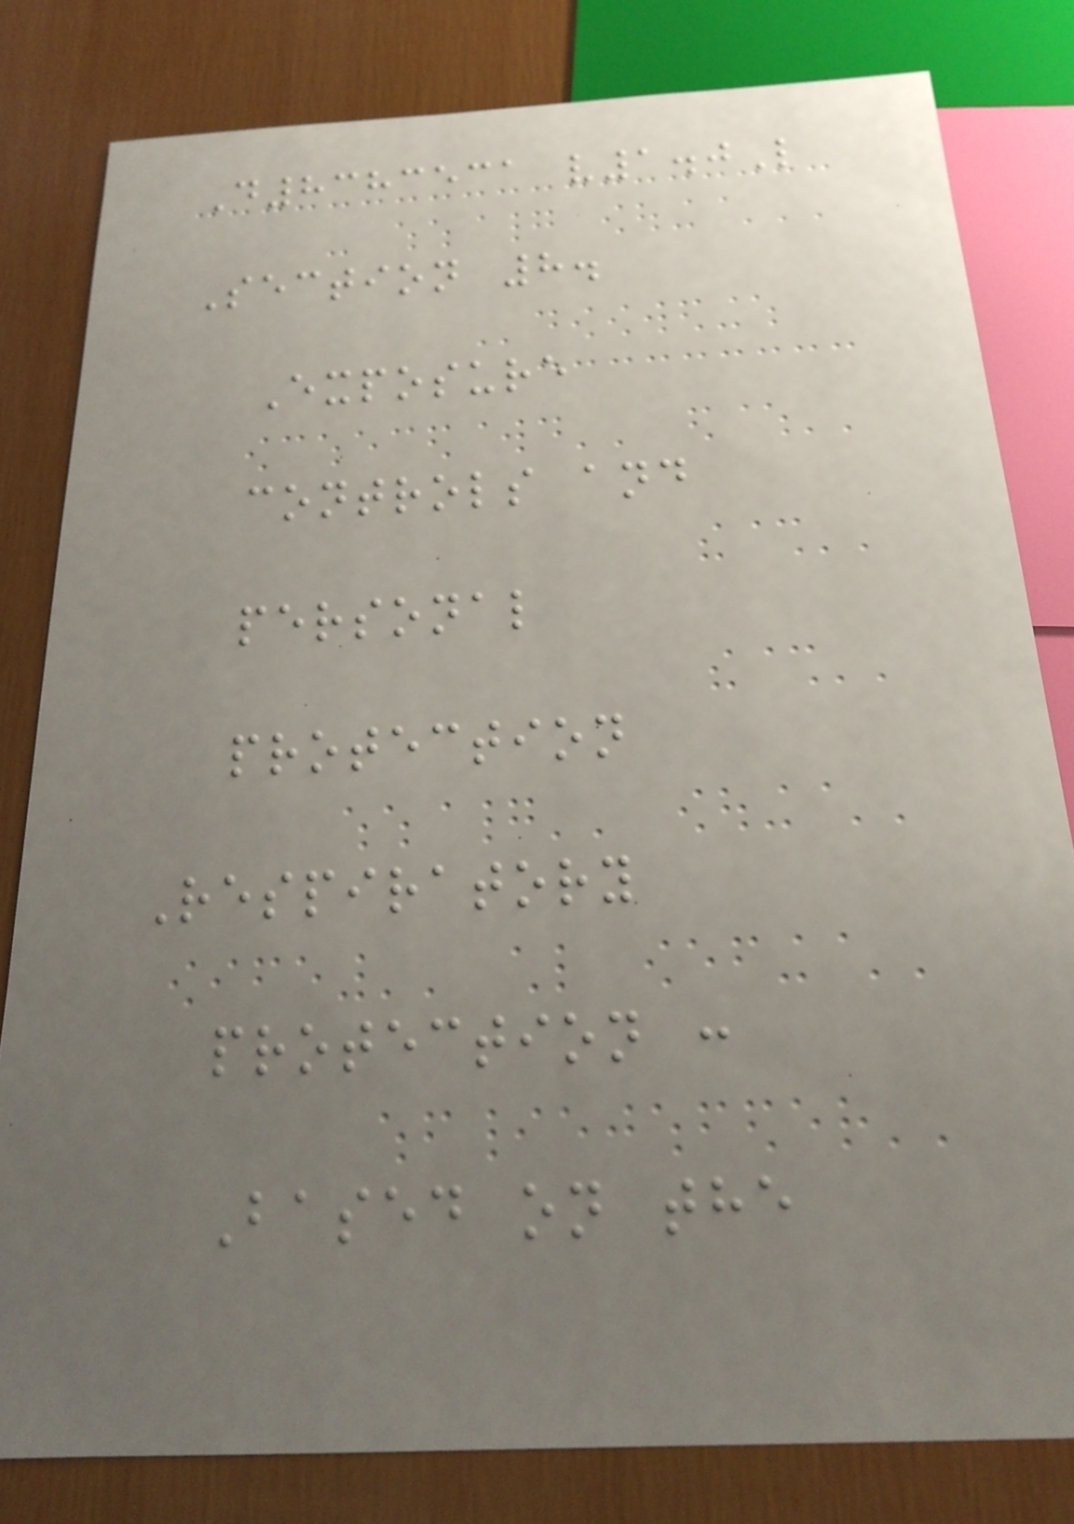D8383531 v1.0L
Section 8.
Exposure
controls and
personal
protection
Respiratory
protection :
Based on the
